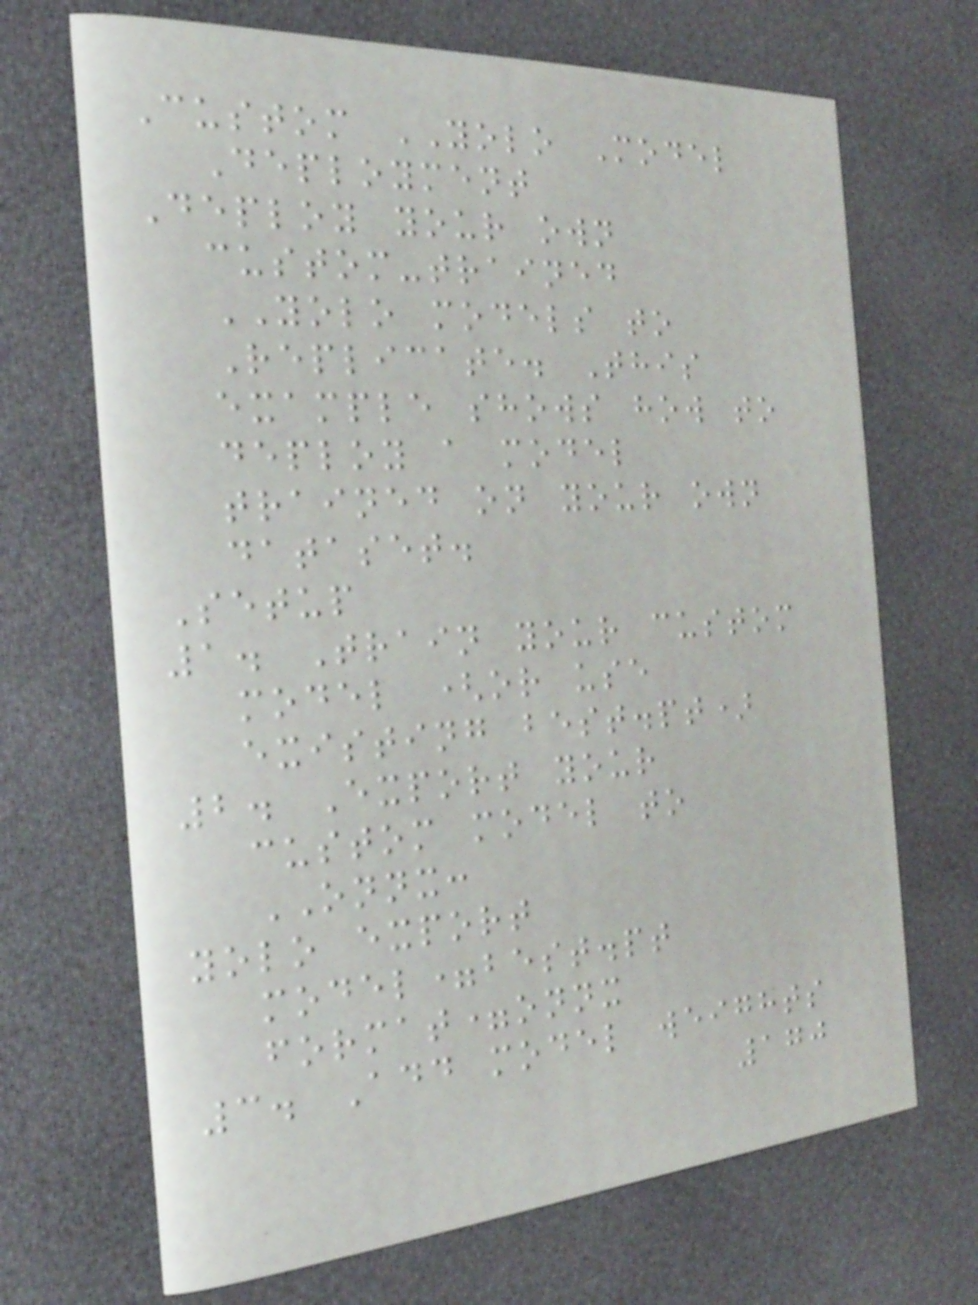Custom YOLO Model
Deployment
Deploy your own
custom-trained
YOLO models to
Replicate. This
example shows how to
deploy a model
trained on your own
dataset.
Setup
1. Train your custom
model (or use
existing best.pt)
2. Export your
custom model to
ONNX:
yolo export
model=best.pt
format=onnx
3. Add model weights
170
